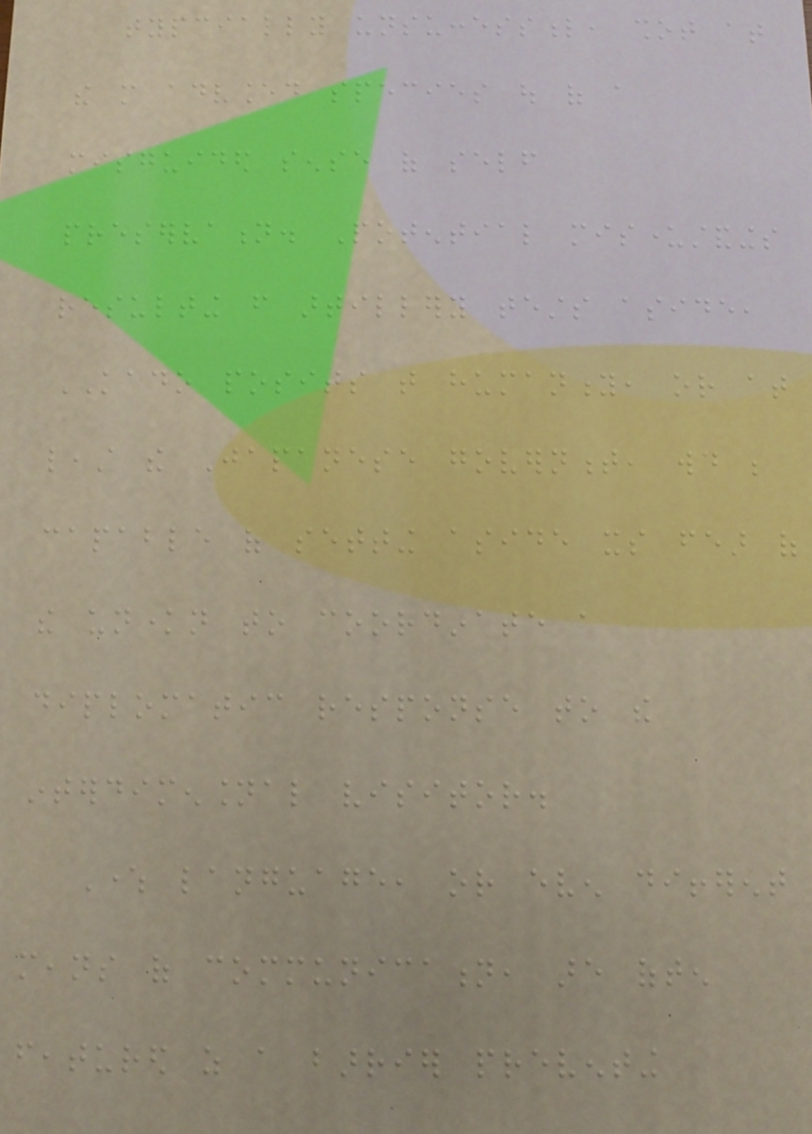typcially unsuccessful, shot at
the more advanced species out of a
misguided sense of self
preservation. Potential misunderstandings
resulting from artillery tests aside,
KADO posits that humanity, or at
least the Japanese government, would be
capable of setting aside its fear of
the unknown to coordinate a
diplomatic response to the
interdimensional visitor.
Where language, or even different
means of communication, are often
featured as a barrier preventing
